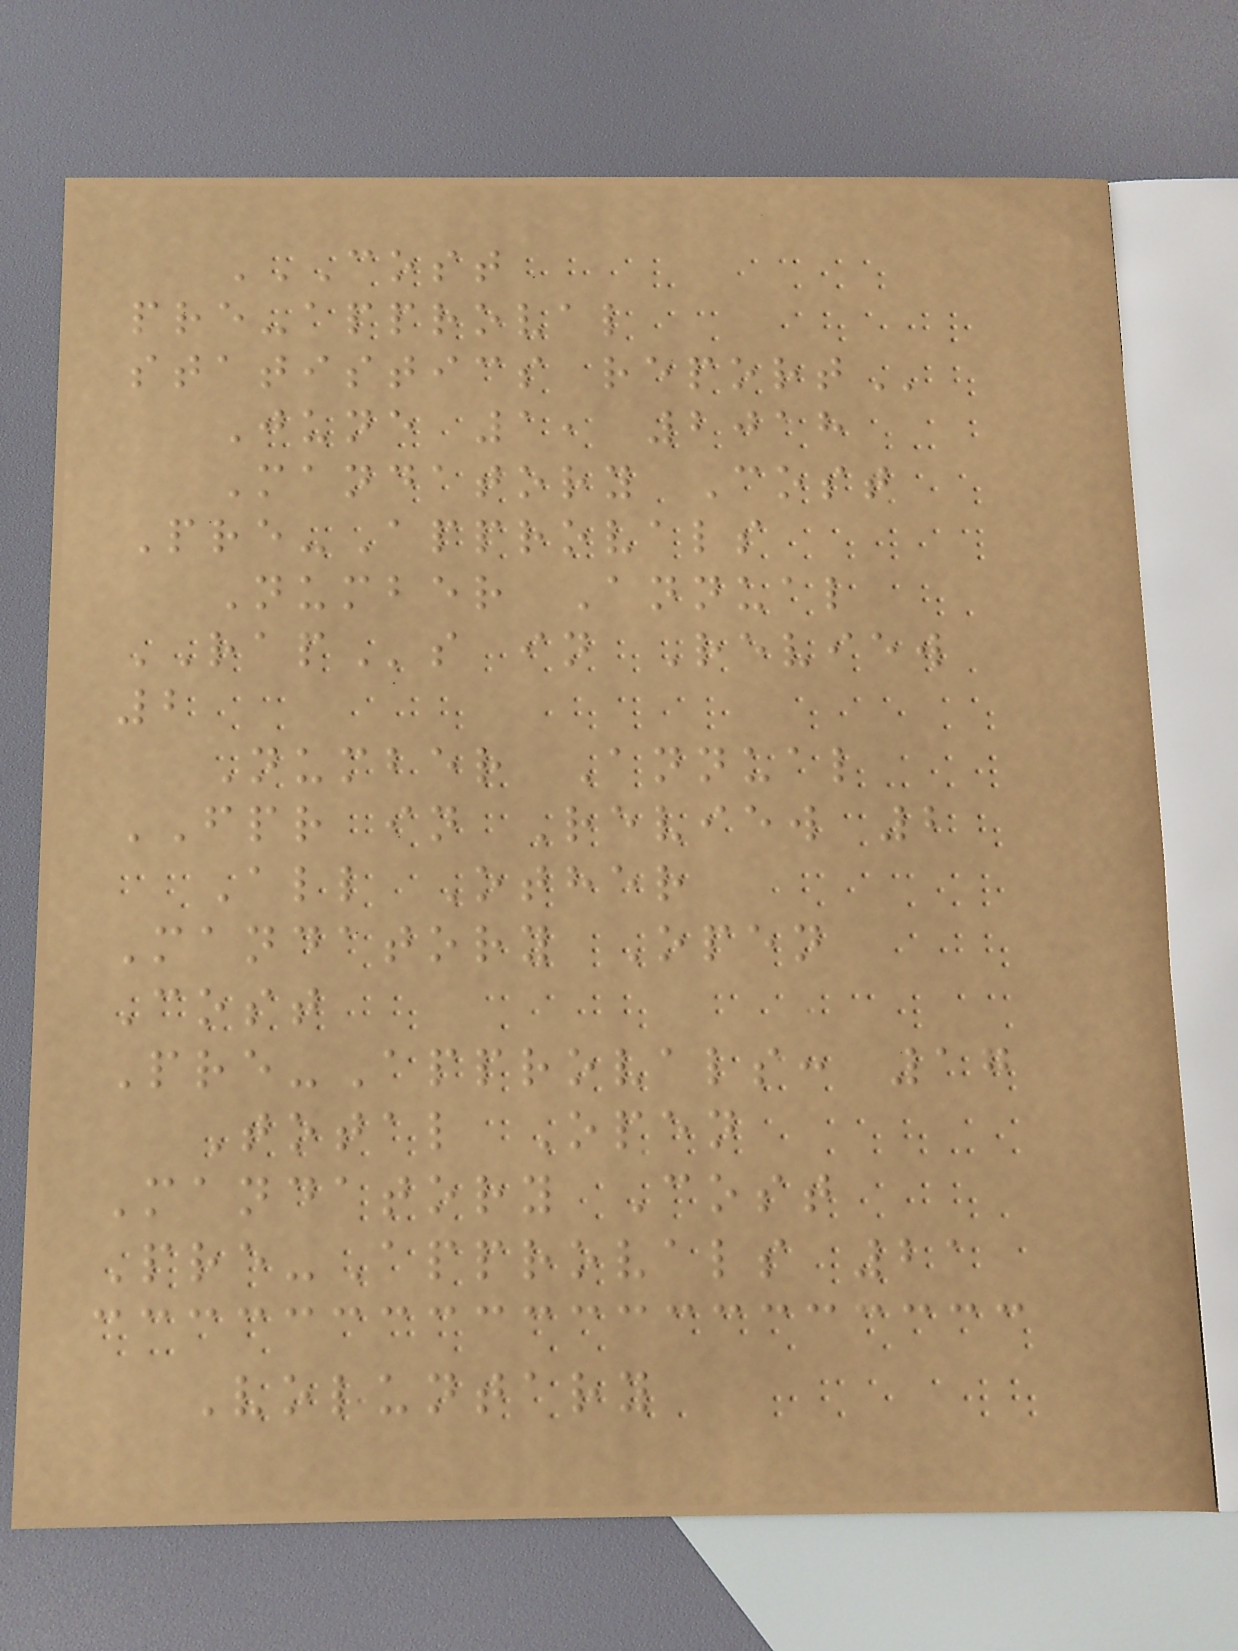COST
PRE-APPROVAL
STATISTICS REPORT
June 1, 2018
Mandatory Cost
Pre-Approvals
Number Annual
RAPs in Review
2
Number Annual
FPR in Review 2
All Other
Mandatory Open
Cost
Pre-Approvals: 17
Total Open
Mandatory Cost
Pre-Approvals 21
Voluntary
